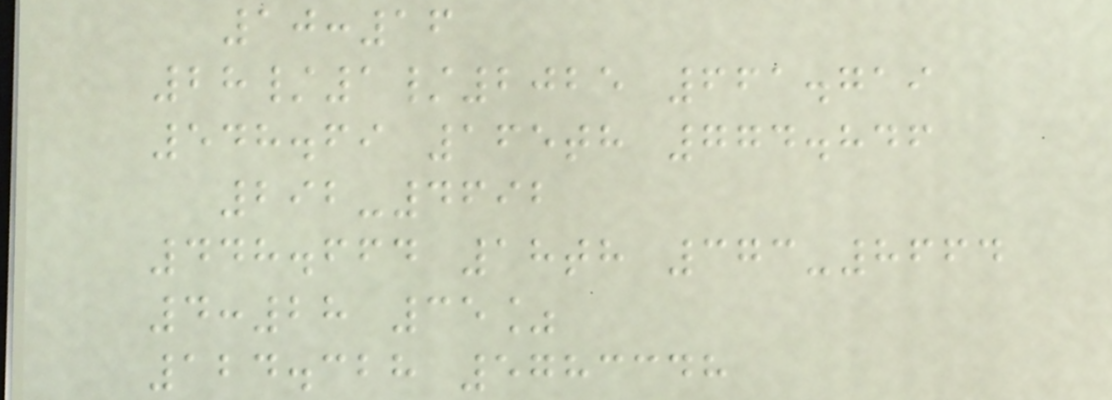10:16
28/1/2025 661.719
548.69 165th 774.846
292-4692
448.664 18th 373-8664
4:28 35%
124.328 5783348
